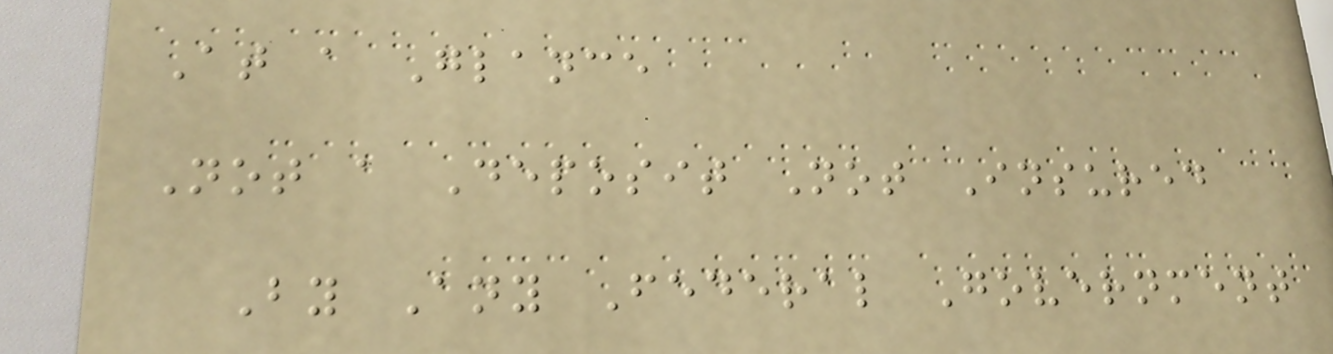At a Glance
Not a Deposit Not Insured
By Any Federal Government
